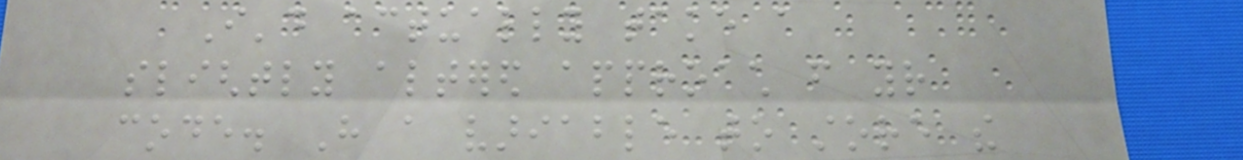I'd actually take a
slightly altered approach from your
code. Have a variable to store the
